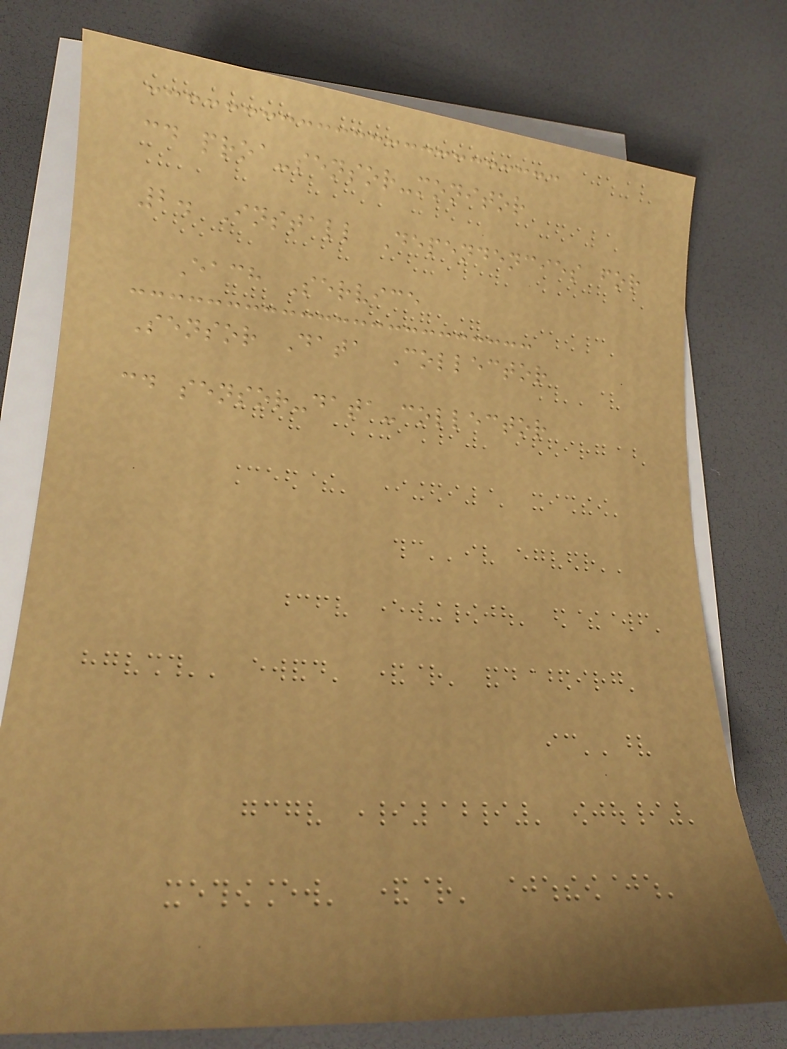cd proa-sensor-monitor
2. Install Dependencies for
Each Service
Sensor Data Collector
cd sensor-data-collector
